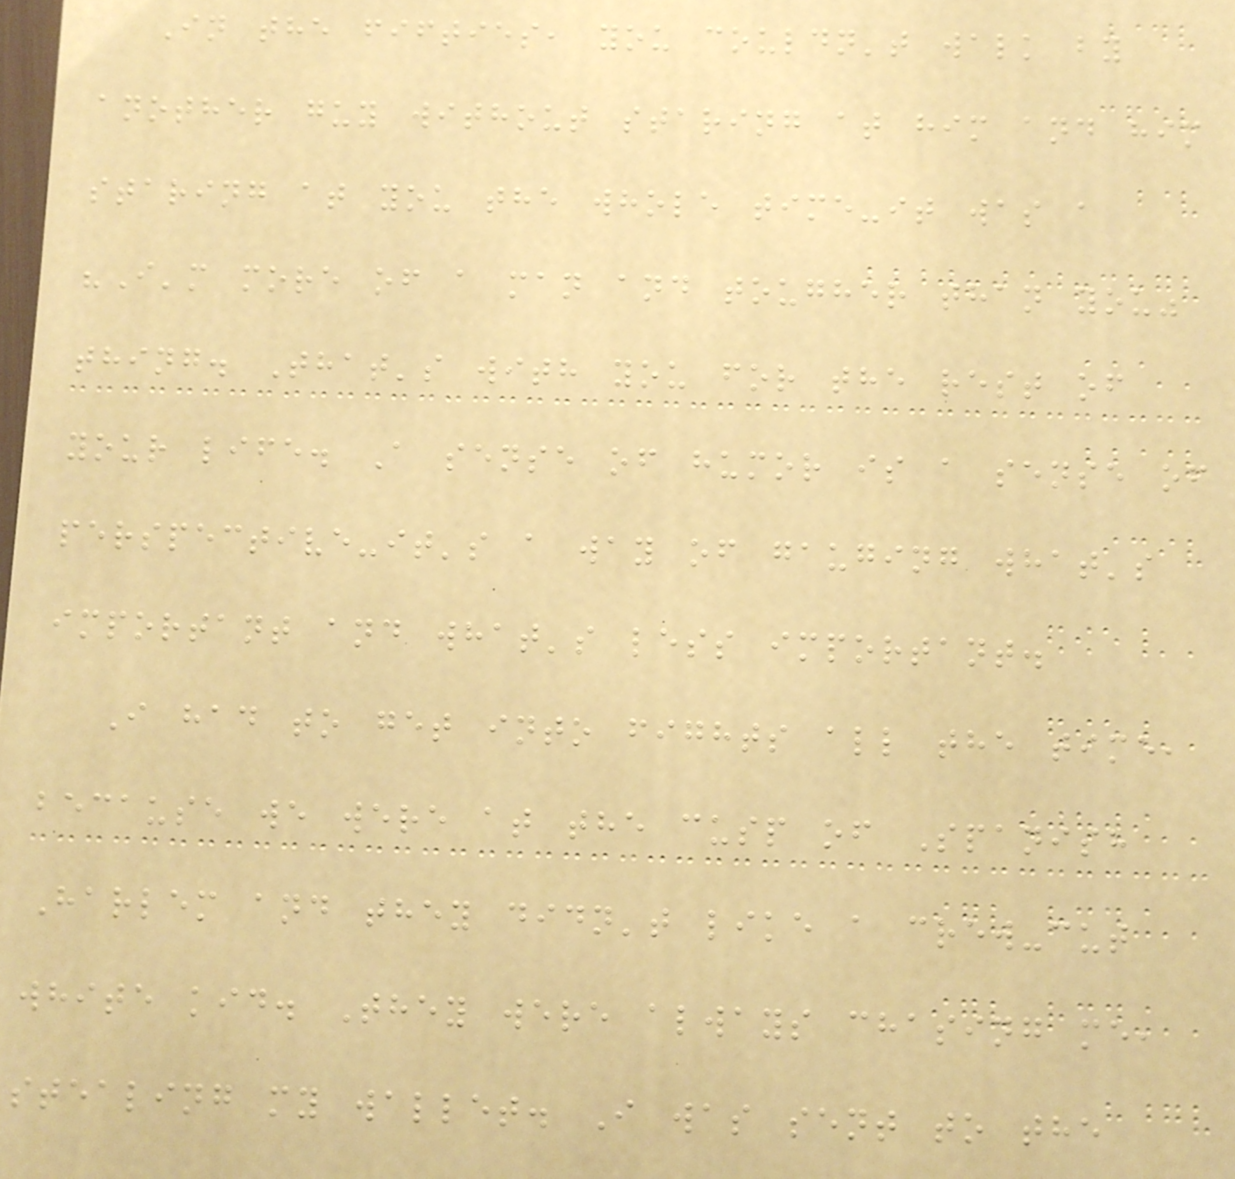In the fifties, you couldn't walk by
another guy without staring at him and him
staring at you the whole time-it was a
"I'm more of a man and tougher than you"
thing. That's with you for the rest of
your life. A sense of humor is a sense of
perspective-it's a way of gauging what's
important and what's less important.
I had to get into fights all the time,
because we were at the cusp of Spanish
Harlem and they didn't like a crew-cut
white kid. They were always chasing me,
stealing my wallet. I was sent to the
